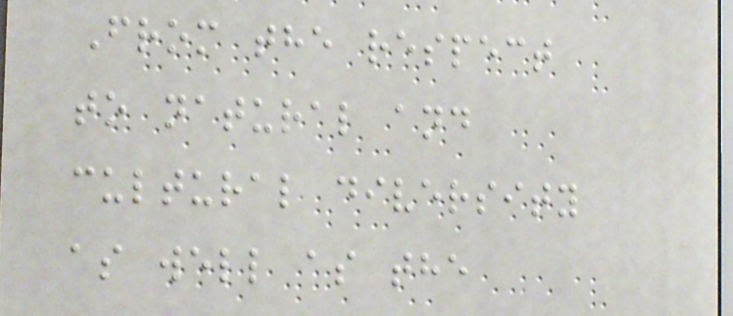From the respect
to natural and
cultural diversity
as well as the
